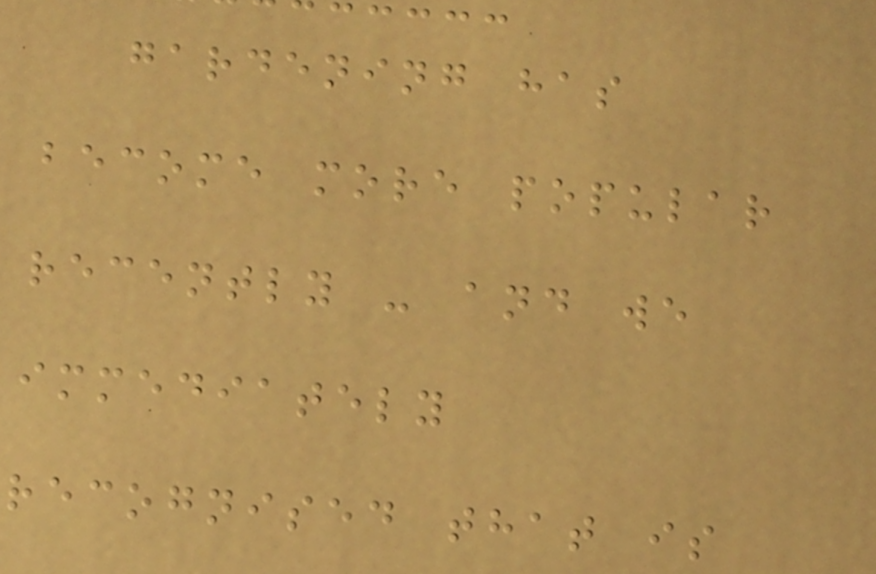gardening has
become more popular
recently - and we
immediately
recognised that is
